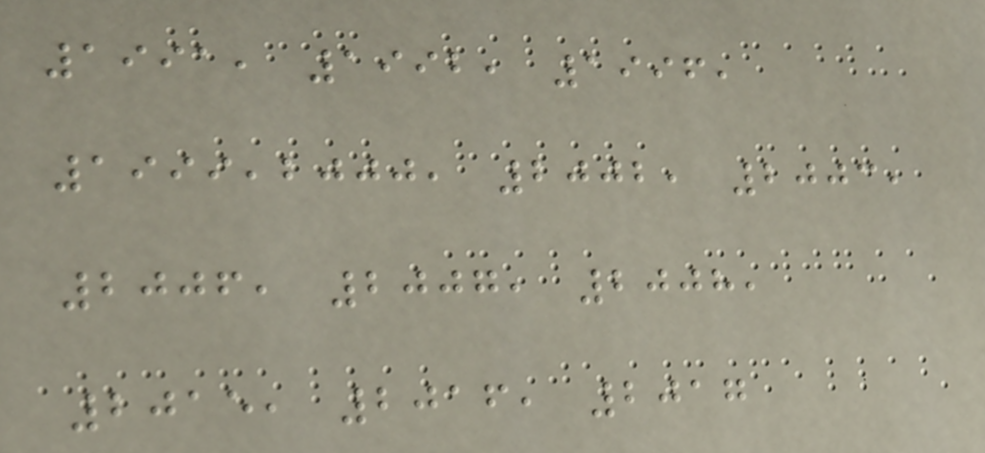1991, 1992, 1996,
1999,2000, 2002, 2003,
2006, 2007, 2008,
2015, 2016, 2017
